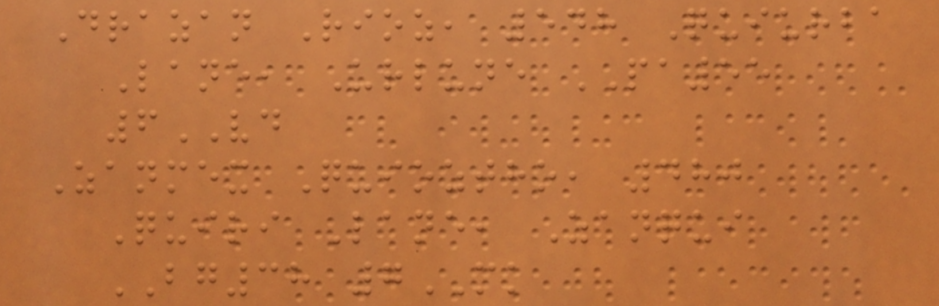Drazan Rioz, 548 Quiurba
Lane, Urlune PA55
6VD
Zanmex Quioztho, 480
Quiri Lane, Zanqui
BG38 7MK
